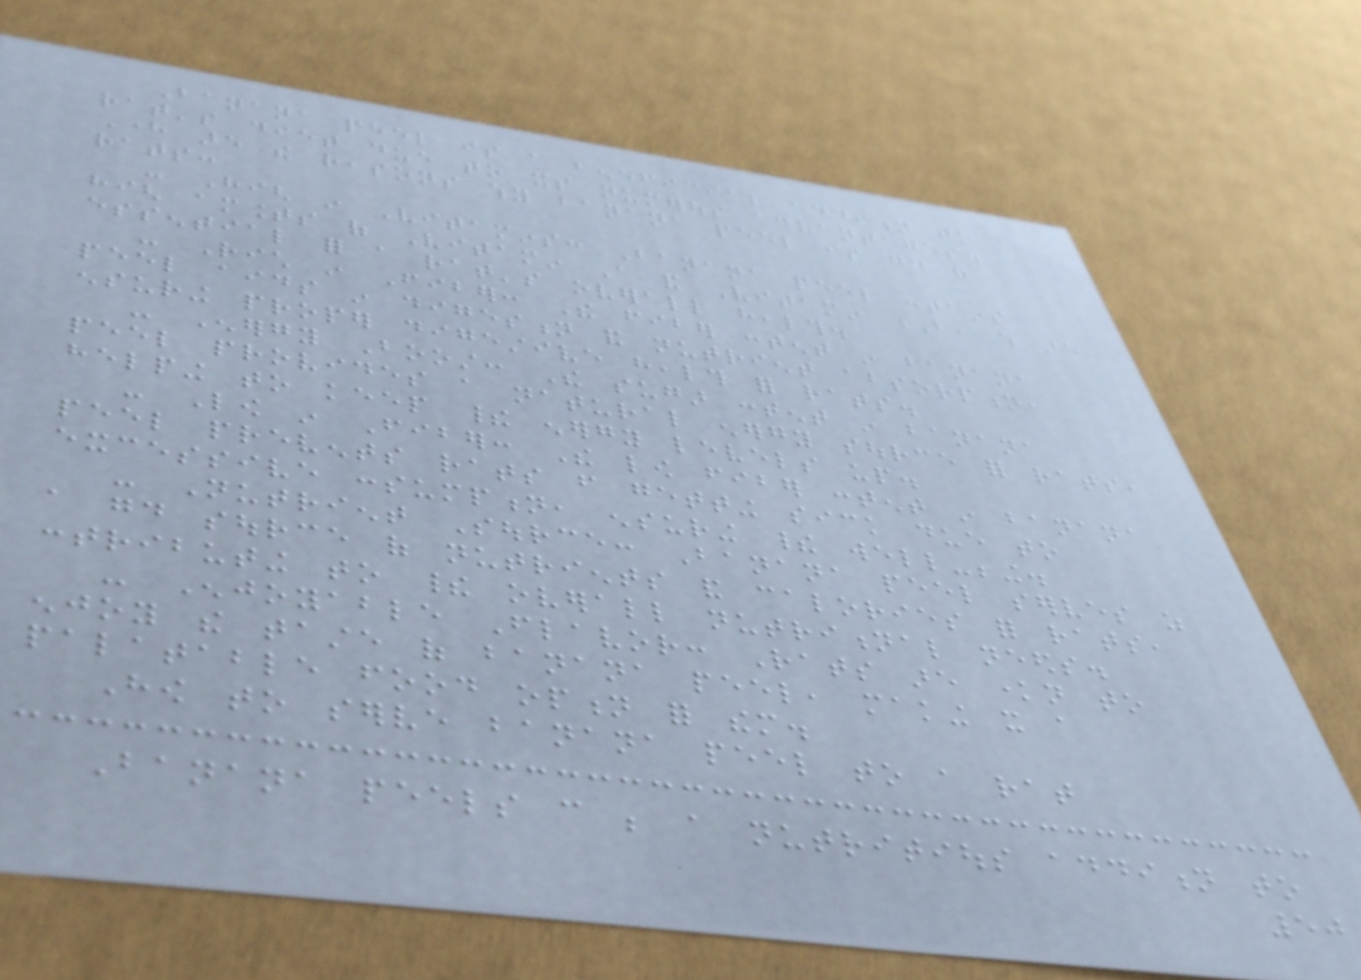Banana peel is a beneficial addition to a
rat's diet due to its numerous advantages.
Here are the reasons why banana peel is good for
rats:
- High in Vitamins: Banana peel contains
high amounts of Vitamin A and Vitamin B, which are
essential for a rat's overall health.
- Rich in Fiber: The fiber content in banana
peel aids in digestion and nutrient absorption,
ensuring proper digestive health for rats.
- Energy Boost: The sugar content in banana
peel provides a natural energy source for rats,
helping to keep their energy levels up.
- Low in Fiber: The low fiber content in banana
peel prevents rats from getting sick due to
excessive consumption, ensuring their well-being.
- Nutrient Source: Banana peel serves as
a good source of nutrients and calories for rats,
contributing to their overall nutritional needs.
- Enjoyable Flavor: Rats are known to
enjoy the taste of banana peel, making it a
palatable food option for them.
How to serve banana peel to a rat
Banana peels can be a nutritious addition to
50
